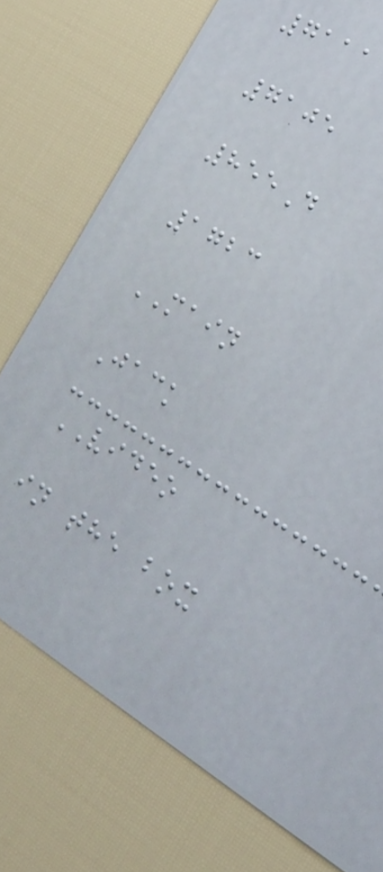7111
7105
855D
1723
MAIN
Jack
VIDEO
in the box
